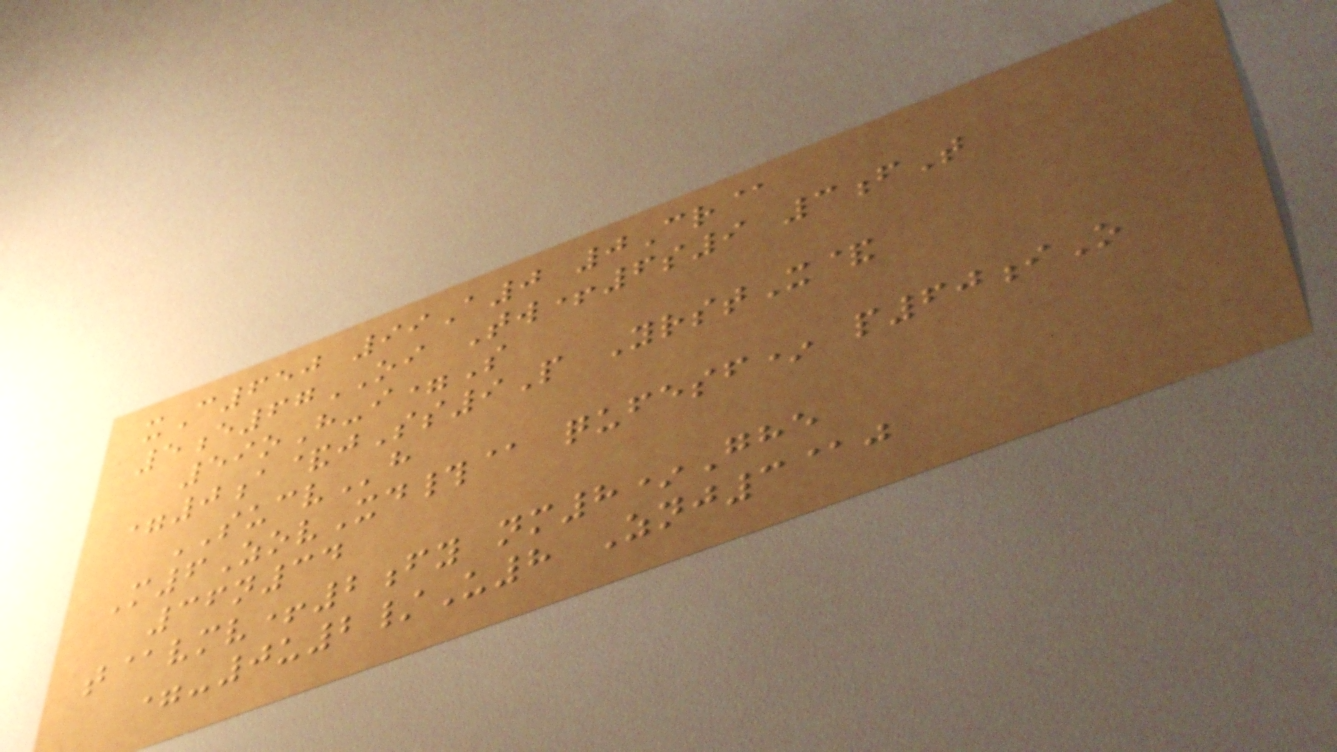xC650 99A0 0Cr@
5e67OI Tw+6s9 3fT
59oH-i=S
=0a&jSs9P YrstX&
SUCVh
M6ZovXd#@ qufesf* p60iO
36n34
t@vmv+2fy nm8*Ghe
=-0u2/U8 Znj3@j
